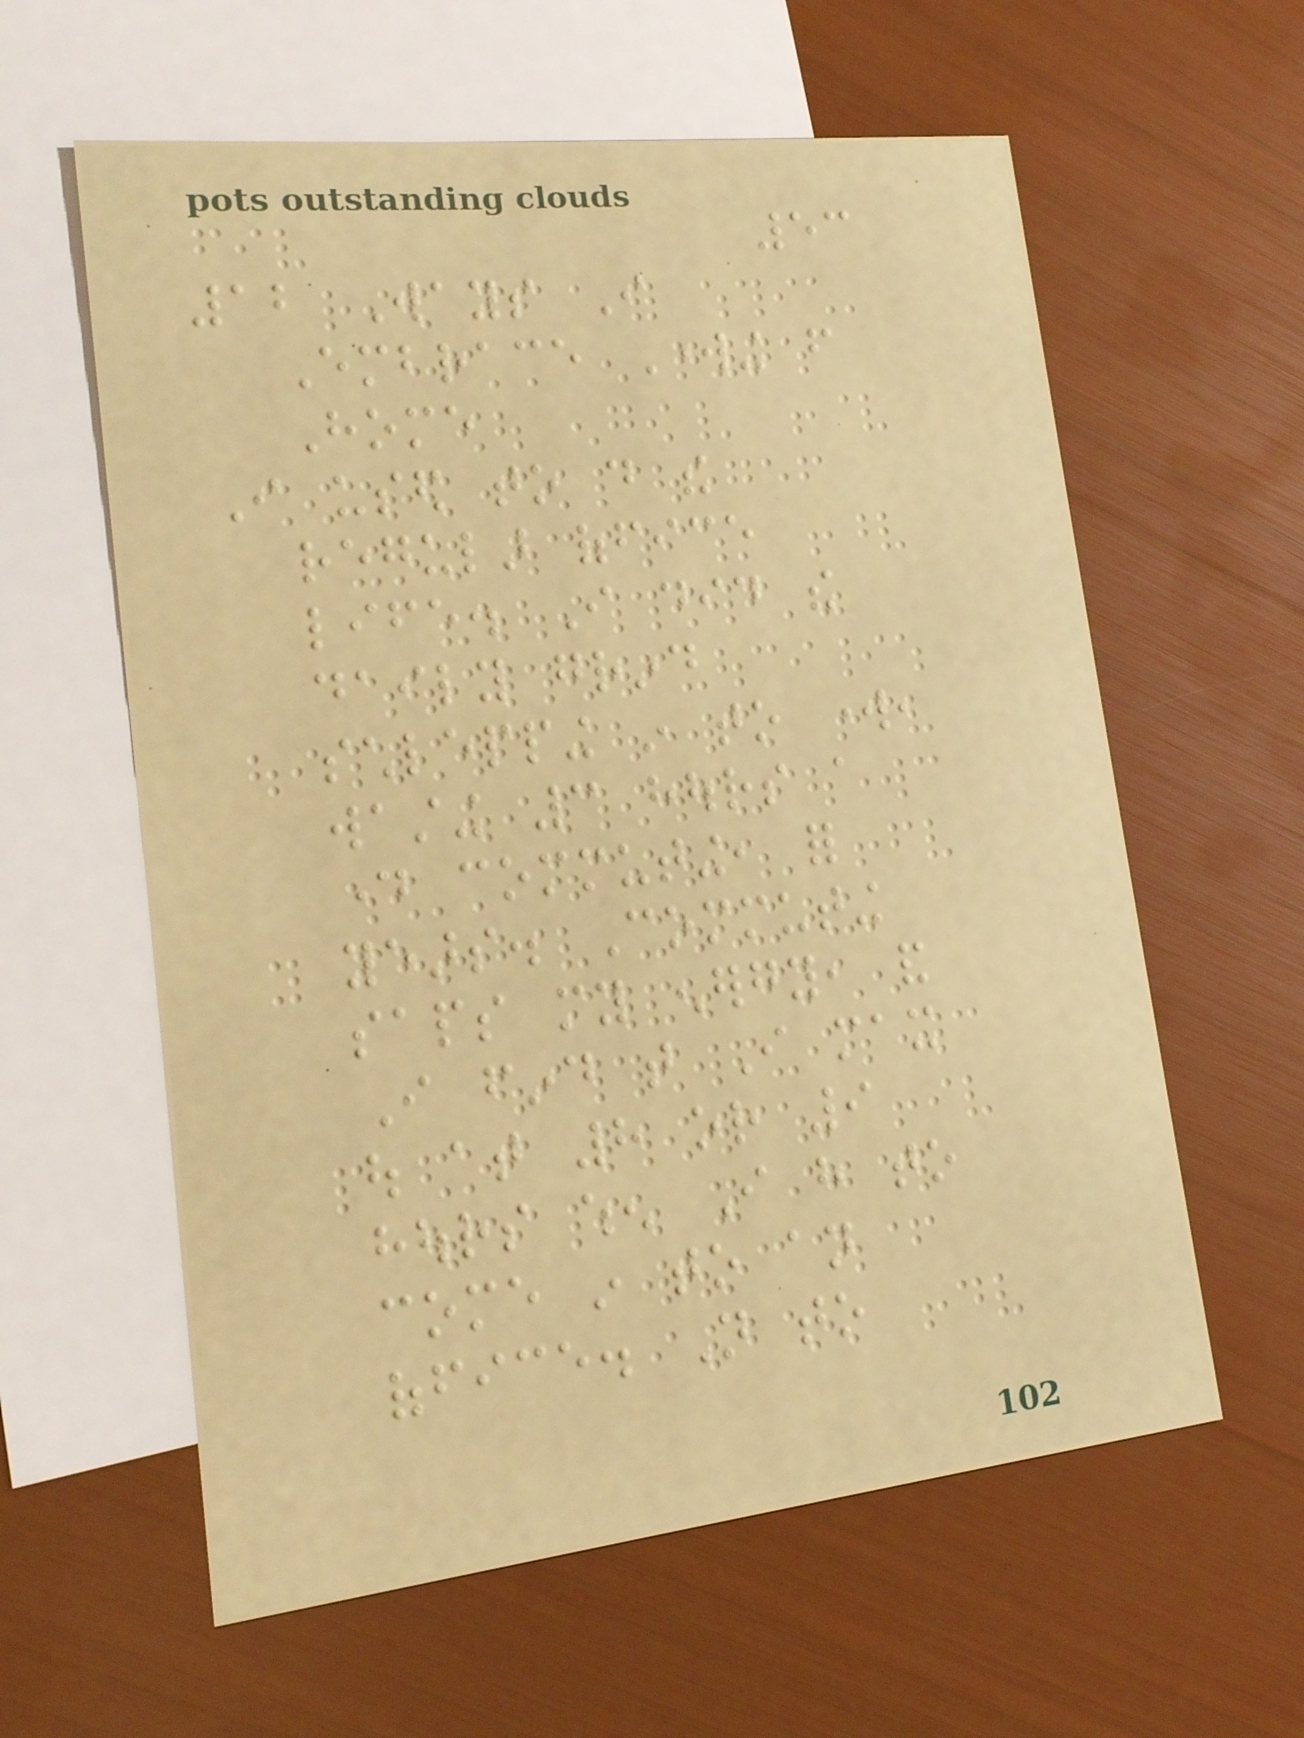53
12 Ways I
Embrace Working from
Home
I used to do the
regular office
life. I did the
daily grind
schlepping in to work,
wasting 3 hours a
day commuting, for
years. Commuting
saps my energy, and
I find that I max
out at 8 or 9
hours when I have to
come in to an
office. Not to
